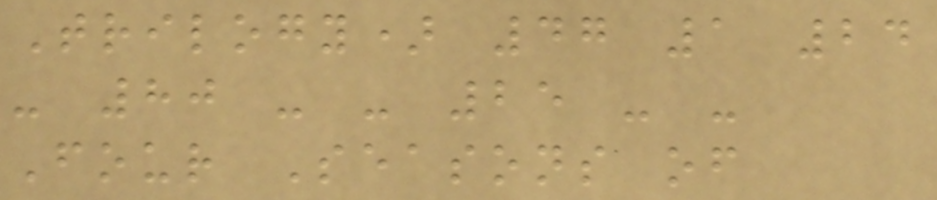Trilogy) 47 1 24
- 80 - - 25 - -
Four Seasons of
